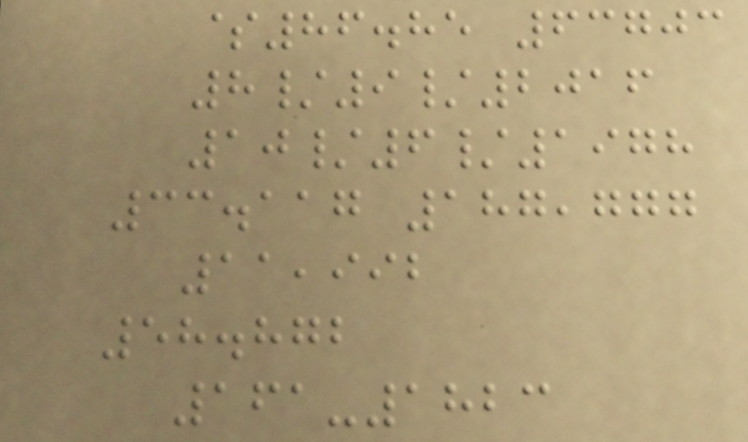$86.85 63703
8/9/2016
10/6/1978
33.117 187,777
11,992
58.872
161-1823
